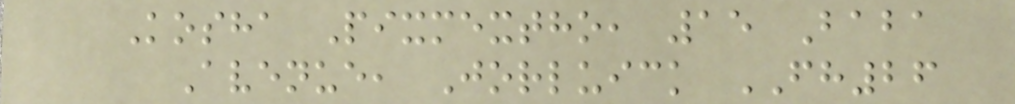Kosha Pixmextho, 15 Baba
Avenue, Jorluick FH26
